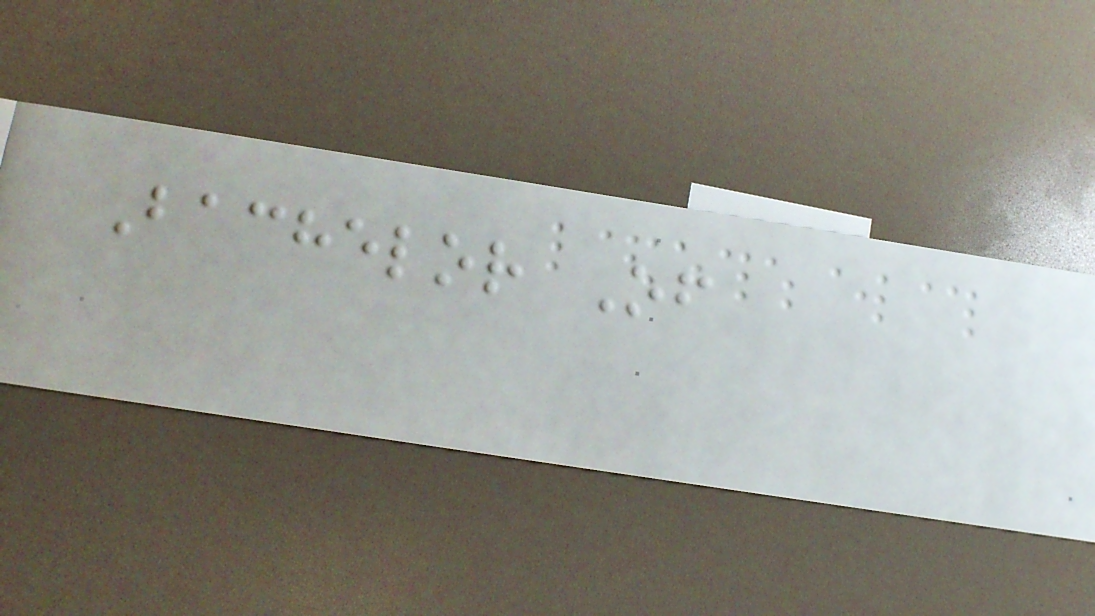Bachelor Of
